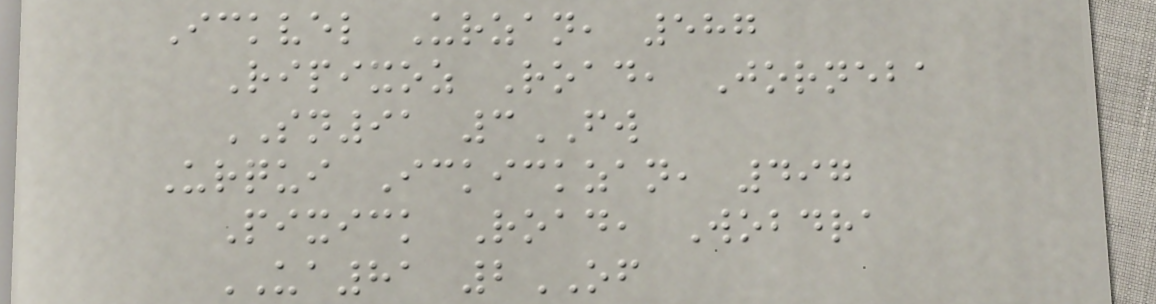Ickvel Urzan, 587
Ripixoz Road, Jorneba
SN91 3FW
Urqui Ickickzan, 497
Pixick Road, Wobdra
UA81 2OF
